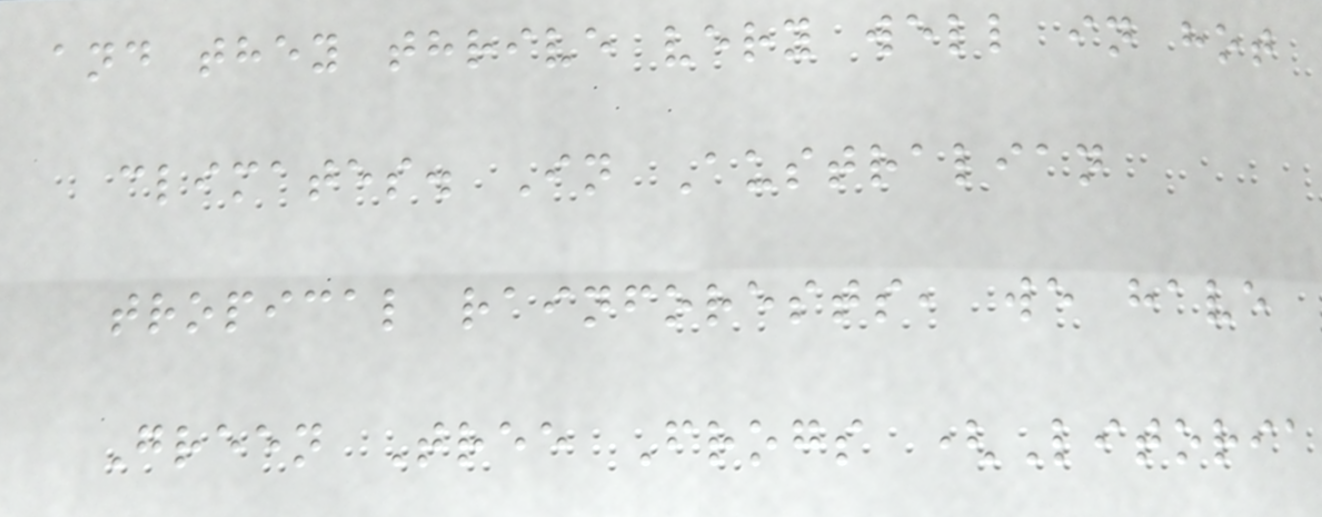and they thrive very well in hot
climates. In Australian
tropical rainforests, we have
Green Tree Frogs (Litoria
